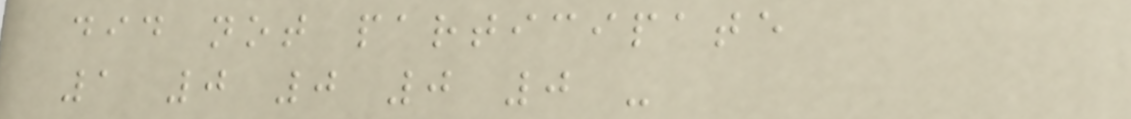did not participate
1 0 0 0 0 -
